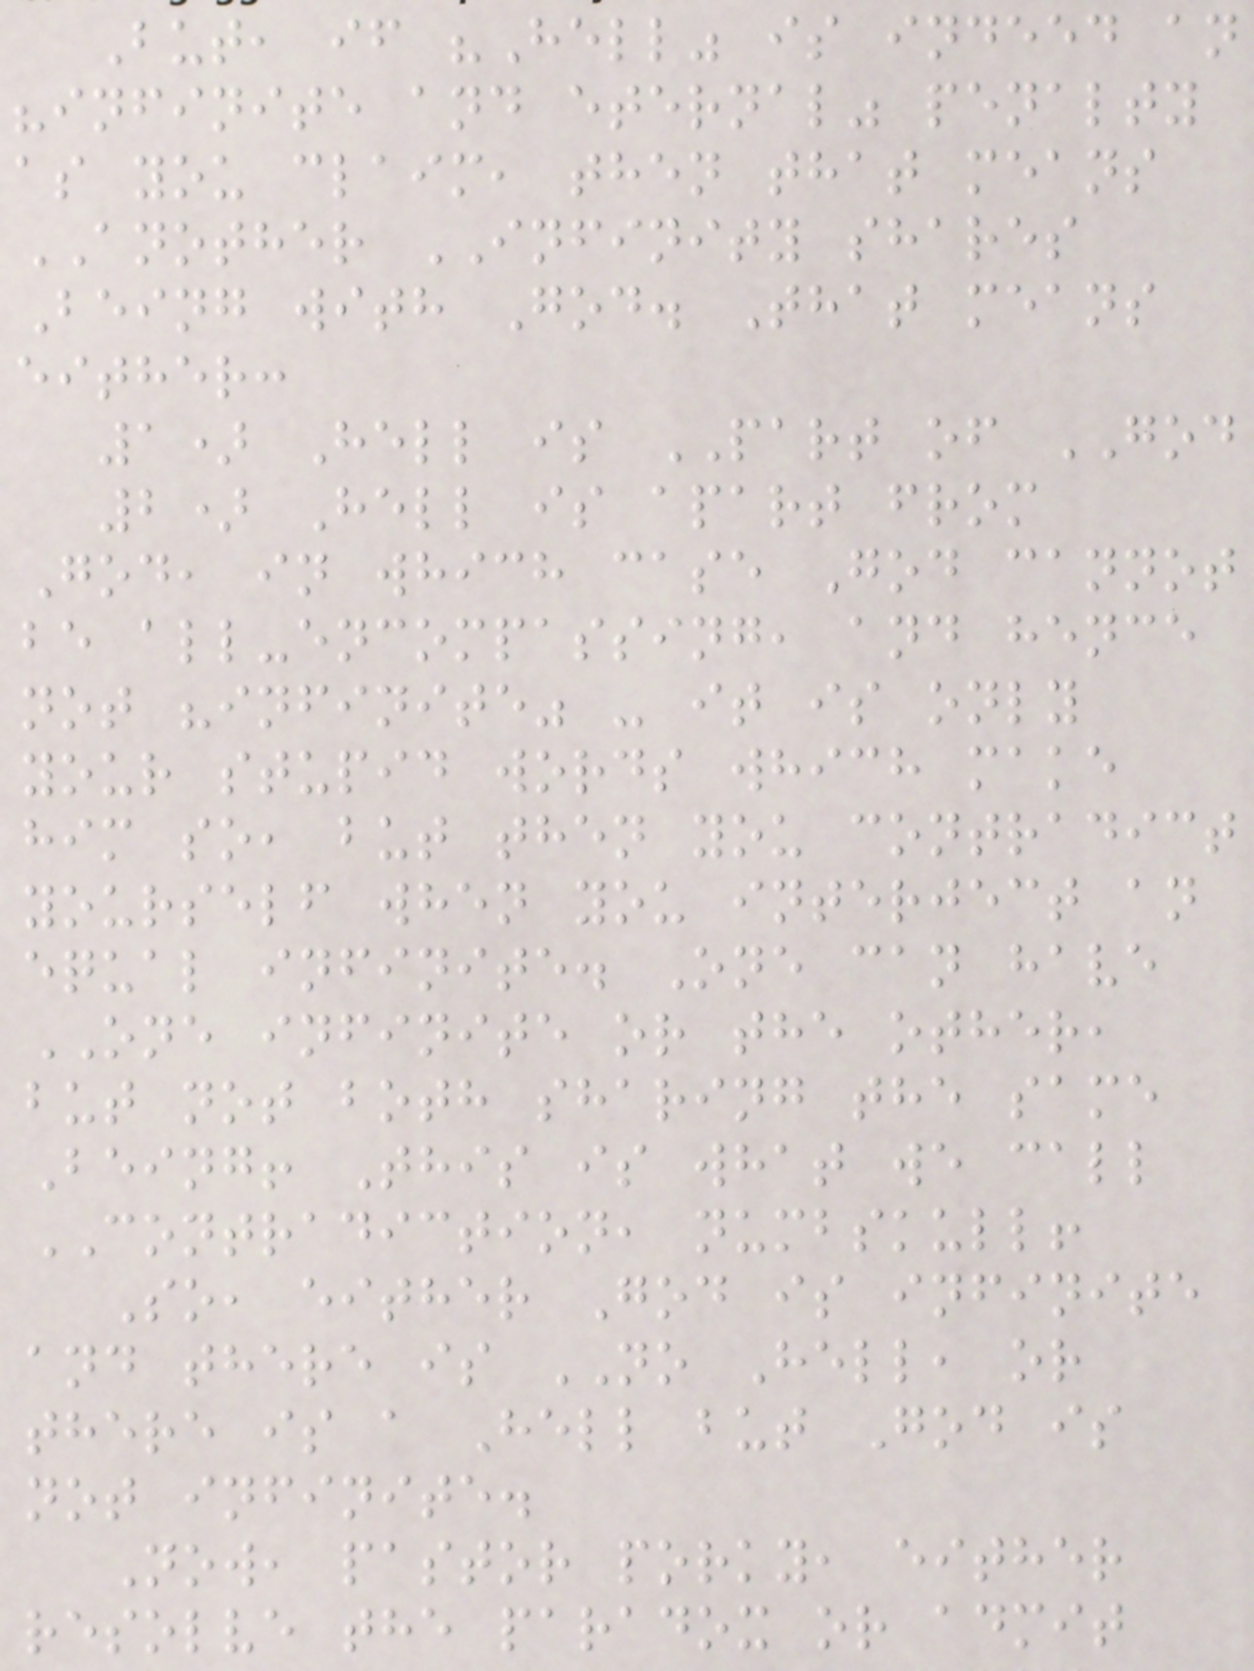But, if "Hell" is indeed an
"infinite and eternal" penalty
as you claim, then that means
ANOTHER INFINITY shares
Being with God. That means
either:
1) Hell is PART of GOD
2) Hell is apart from
God, in which case God cannot
be all-encompassing, and hence
not "infinite" - it is only
your stupid words which make
him so, but then you contradict
yourself when you interject an
equal infinite. One can have
ONE infinite or the other,
but not both sharing the same
Being! This is what we call
CONTRADICTION, numbskull!
So, either God is infinite
and there is NO Hell, or
there is a Hell but God is
not infinite.
Now, pastor porky, either
resolve the paradox or admit
